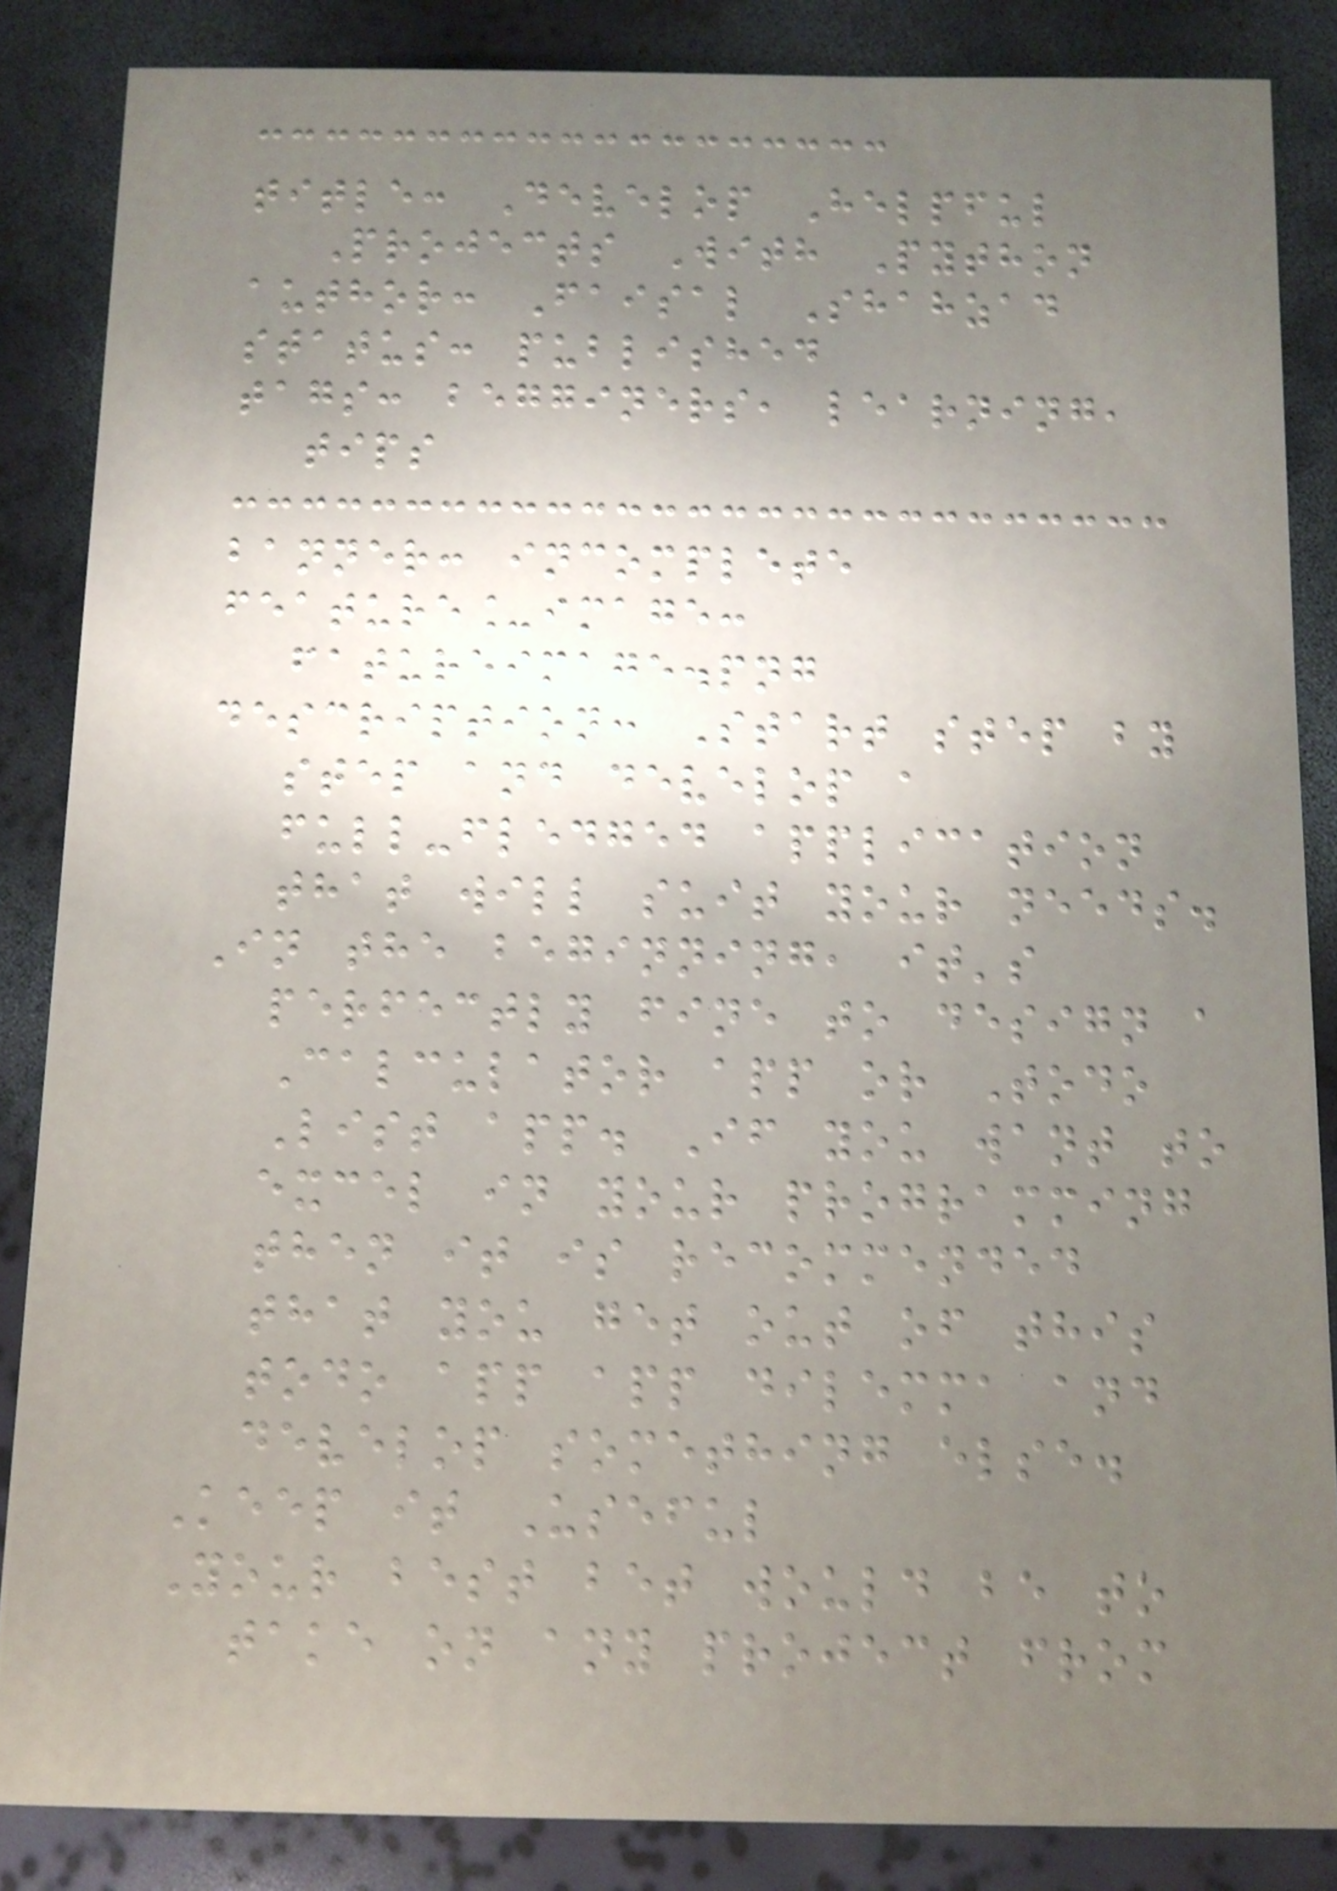title: Develop Helpful
Projects With Python
author: Faisal Shahzad
status: published
tags: begginers, learning,
tips
banner: incomplete
feature_image:
fatureimage.png
description: Start step by
step and develop a
full-fledged application
that will suit your needs.
In the beginning, it's
perfectly fine to design a
Calculator app or Todo
List app. If you want to
excel in your programming
then it is recommended
that you get out of this
todo app app dilemma and
develop something else.
Keep it Useful
Your best bet would be to
take on any project from
